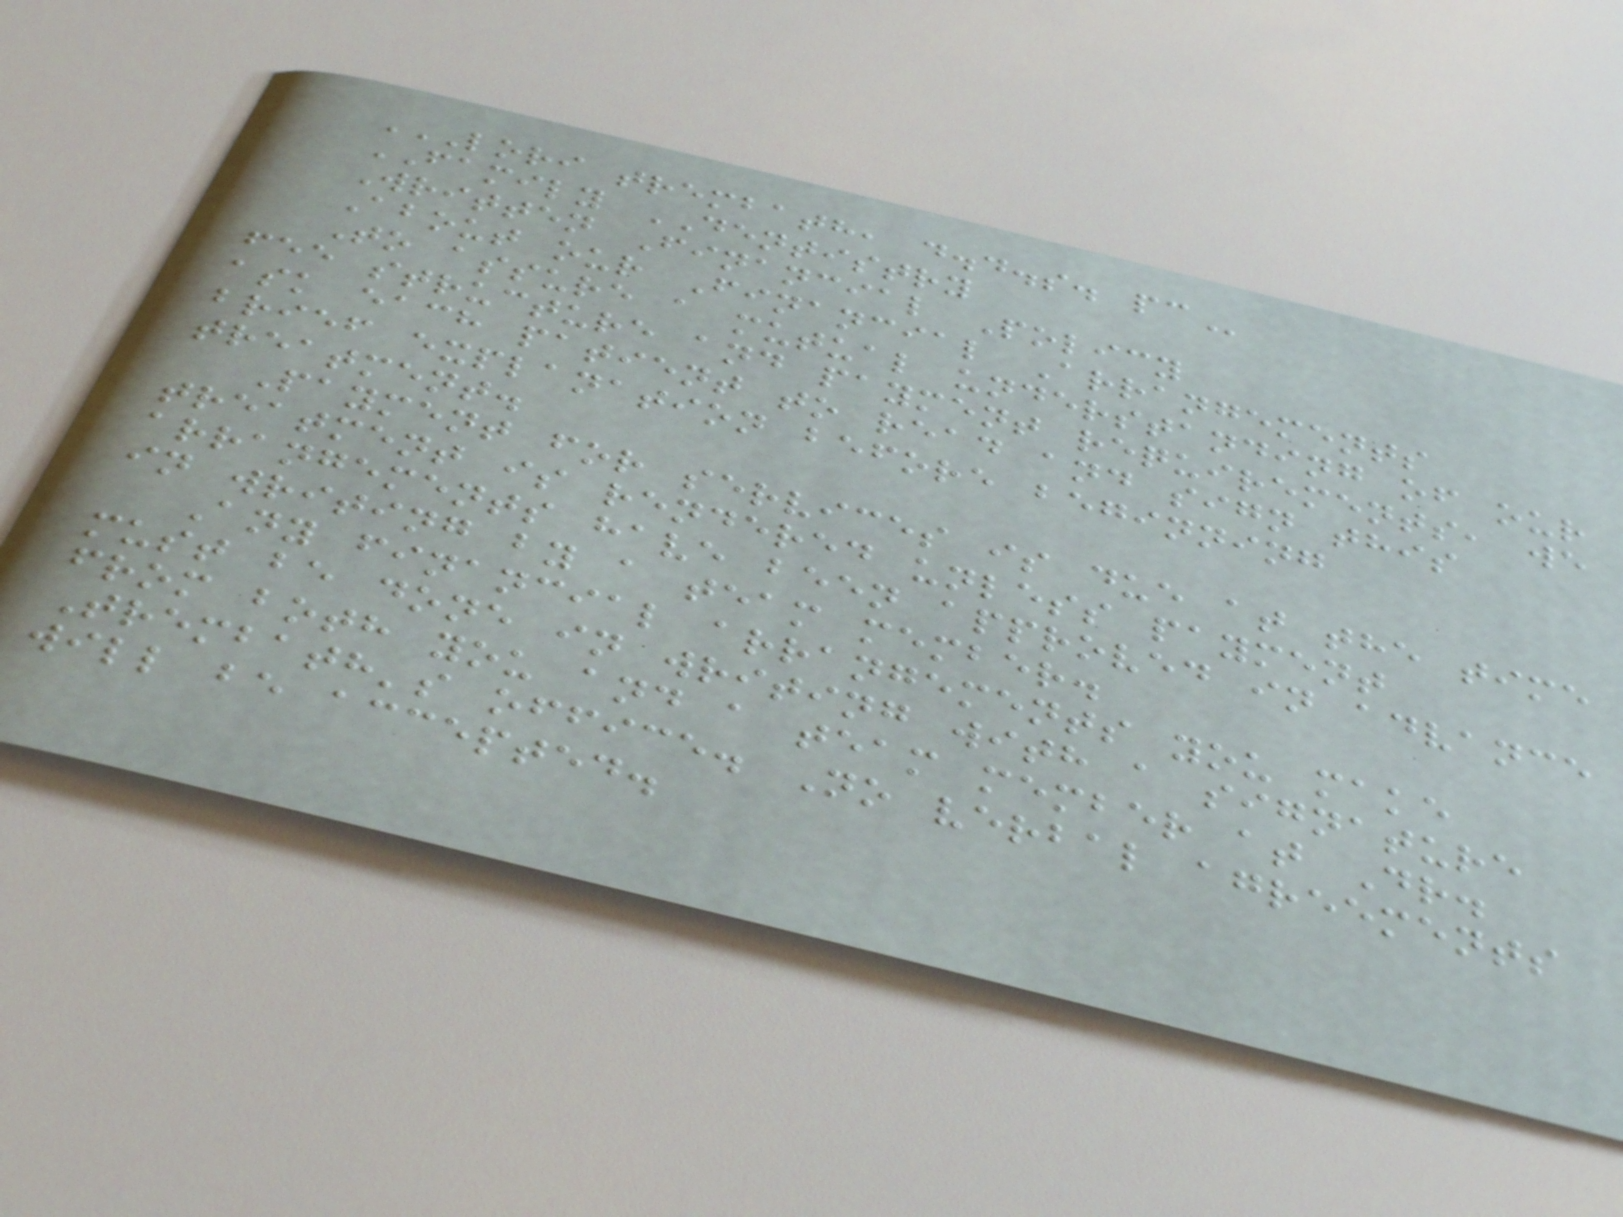LORI TREMBATH, D.D.S. PC
FAMILY DENTISTRY
Written Financial Policy
About our Financial Arrangements
To assure a mutual understanding of our
fee structure and payment requirements, we
ask each patient to read and sign this
brief explanation before beginning
treatment.
Payment for services is due at the time
treatment is rendered unless payment
arrangements have been approved in advance
in writing by a team member.
Any financial arrangements you make
must be done in writing with a signature
from both you and a team member at Dr.
Trembath's office. No verbal agreements
will be accepted.
